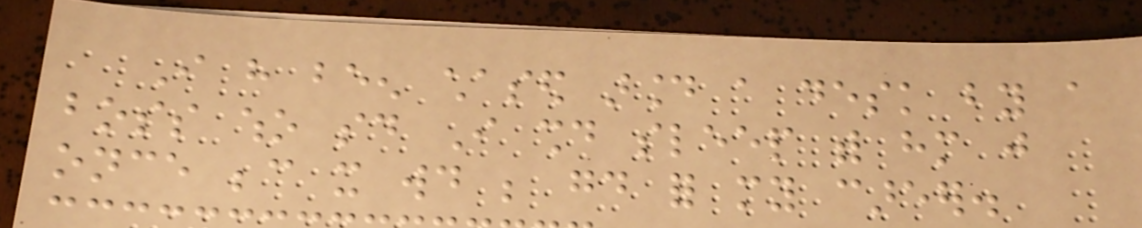I have been chased around a desk by a
boss who said I should sleep with him just
once because it would be good for my career.
